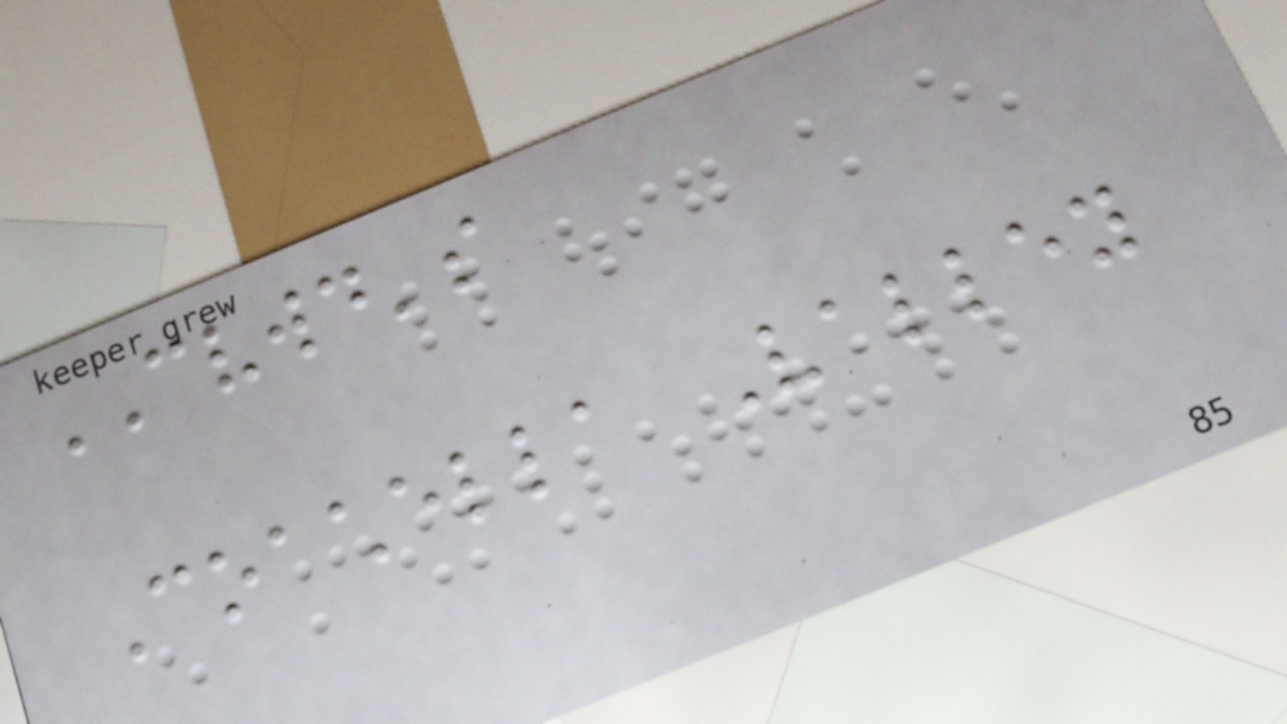CVWD's
Coachella Valley
